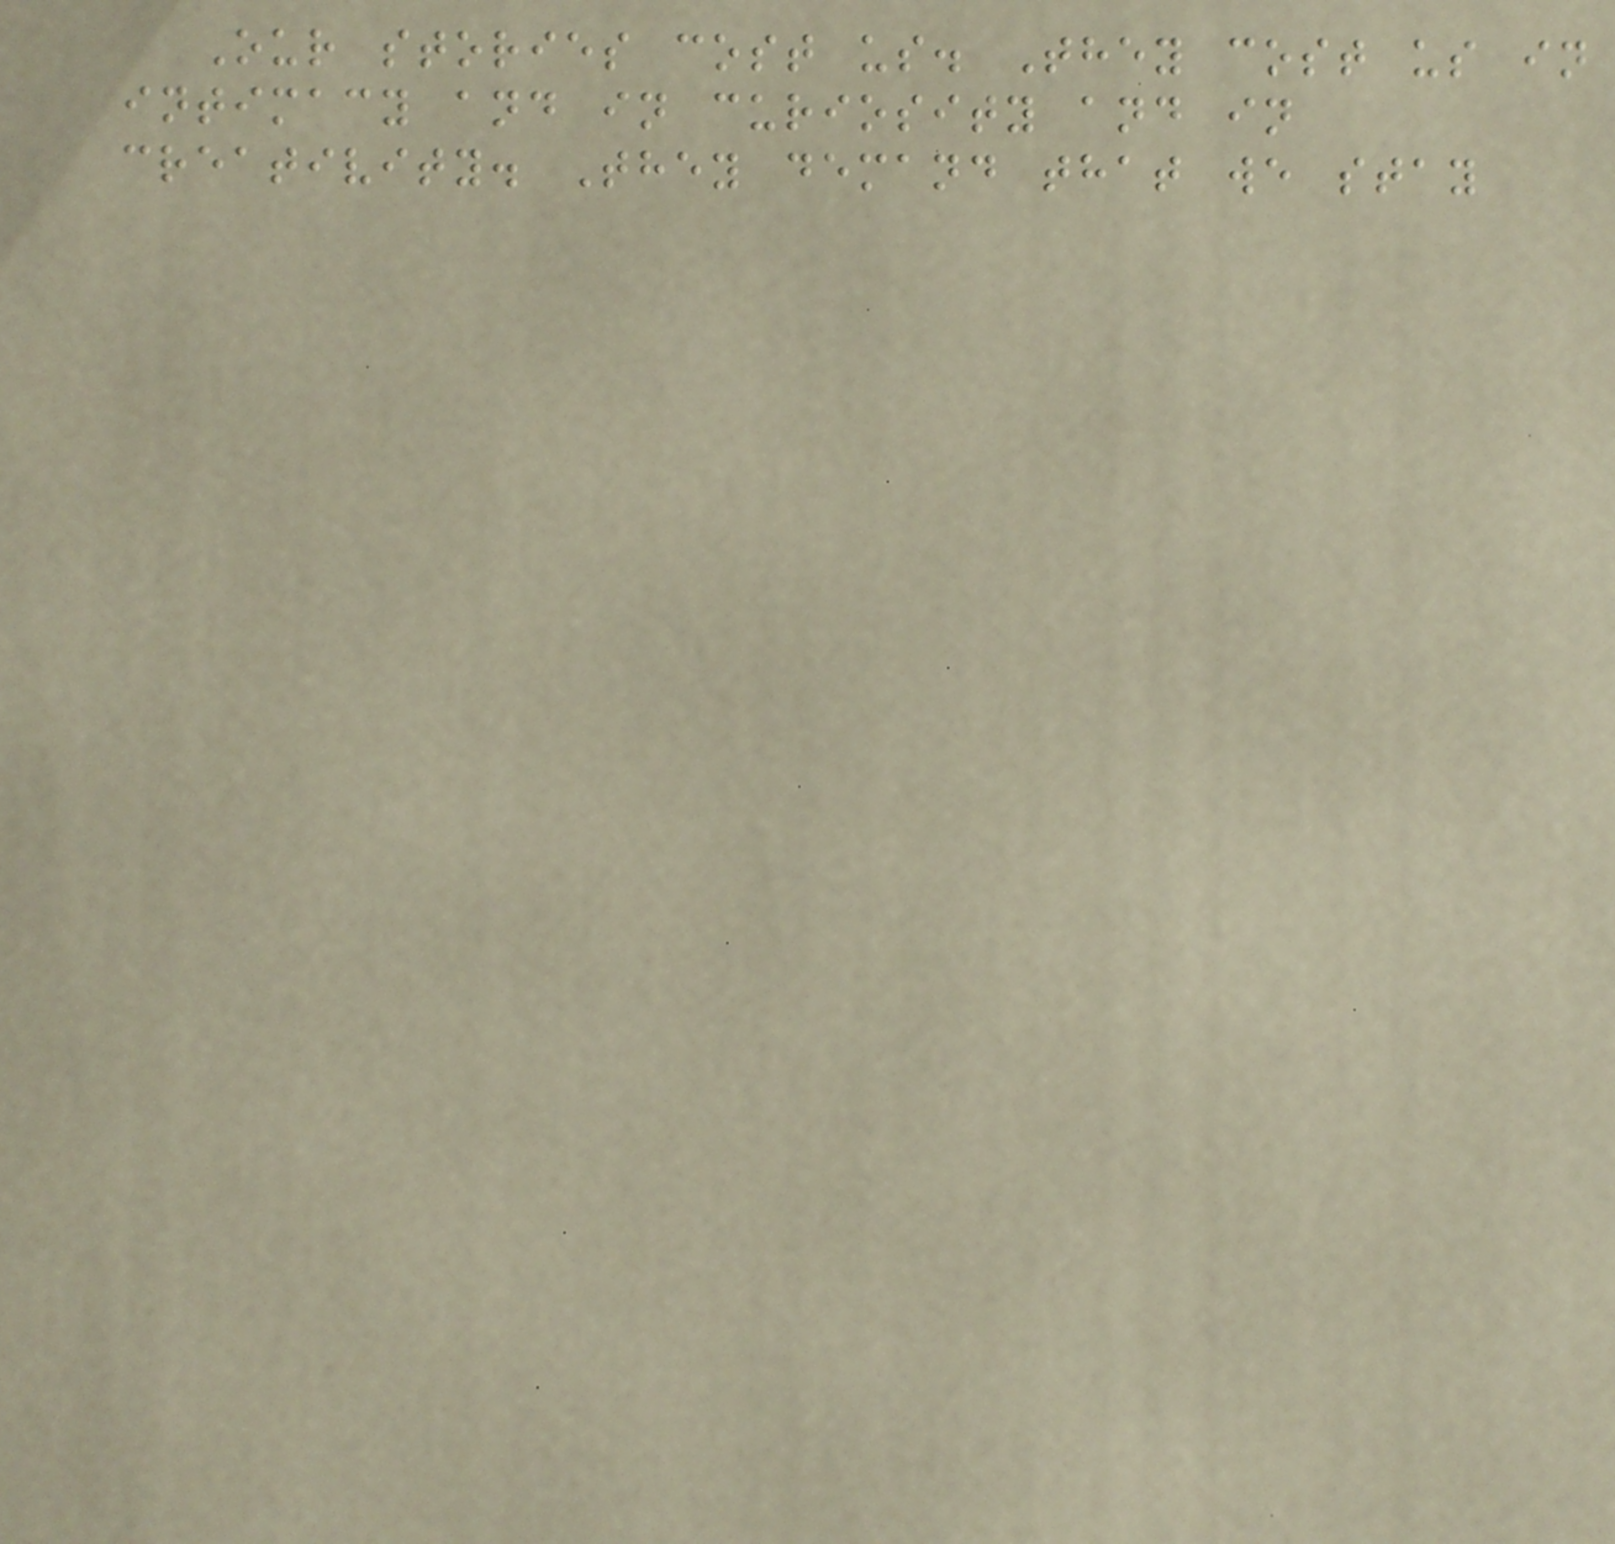Our stories cost us. They cost us in
intimacy and in curiosity and in
creativity. They demand that we stay
